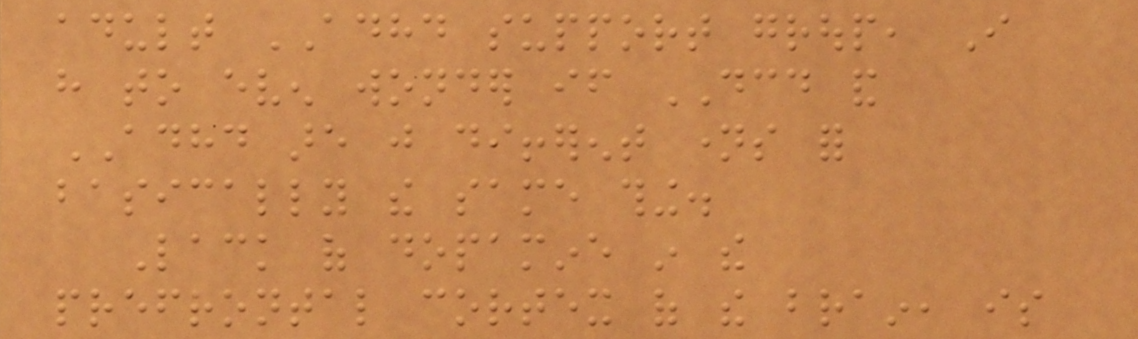adult ADHD support group, I
have to even wonder if DCD and
ADHD are just different names for
basically the same thing.
Lack of dopamine in the
prefrontal cortex of the brain, is
